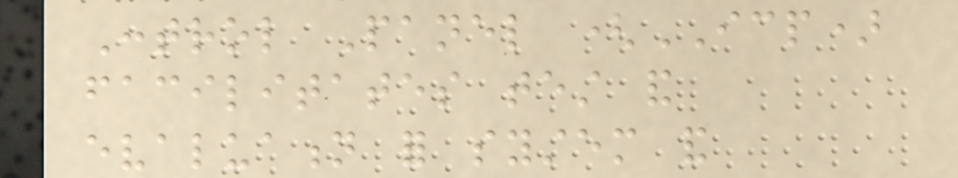Control Panel (ICP)
facilitates test and
evaluation for system and
